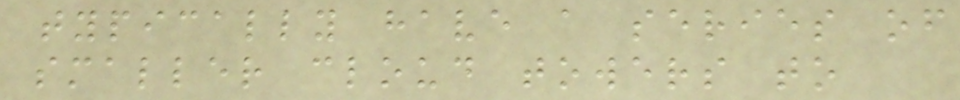typically have a series of
smaller cloud towers to
